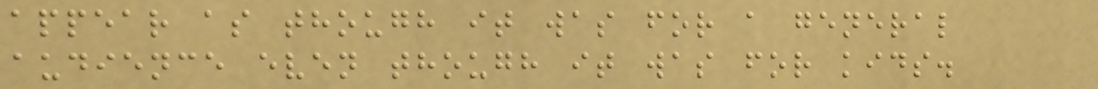appear as though it was for a general
audience even though it was for kids.
